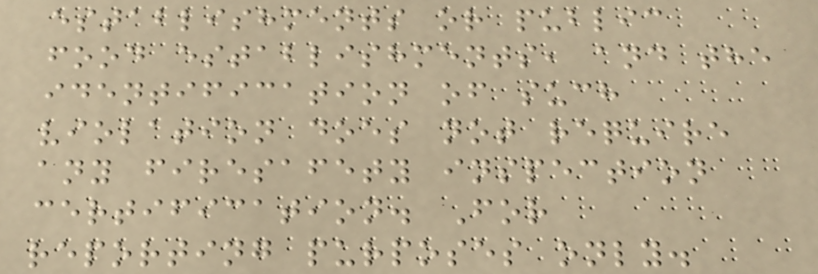establishments or public
food establishments, and the
identification of such
violation does not require
any firesafety inspection
certification. For
reporting purposes only.
